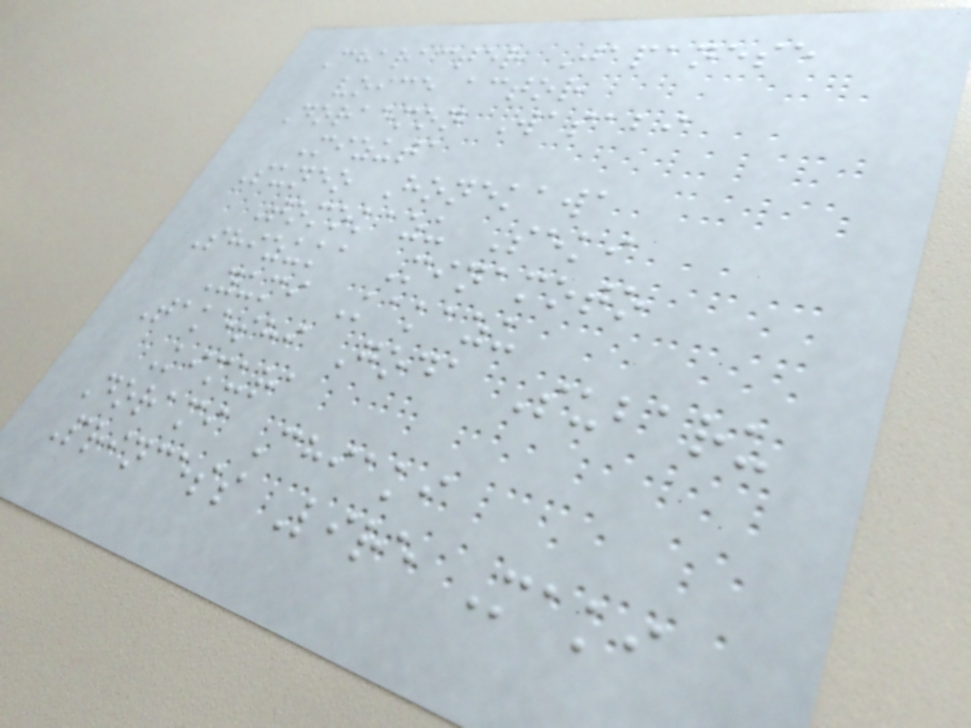Character Japanese
voice actor
Doraemon Wasabi
Mizuta
Suneo Honekawa
Tomokazu Seki
Shizuka Minamoto
Yumi Kakazu
Takeshi Goda Subaru
Kimura
Dorami Chiaki
Princess Lire Maki
